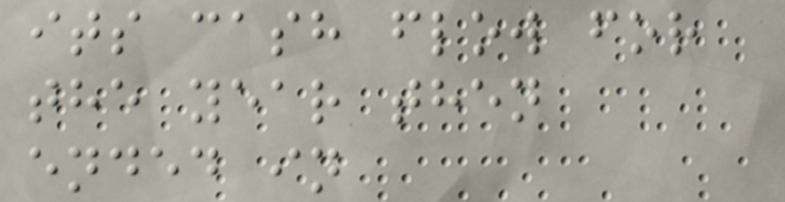its cash flow for
the year then
ended in
